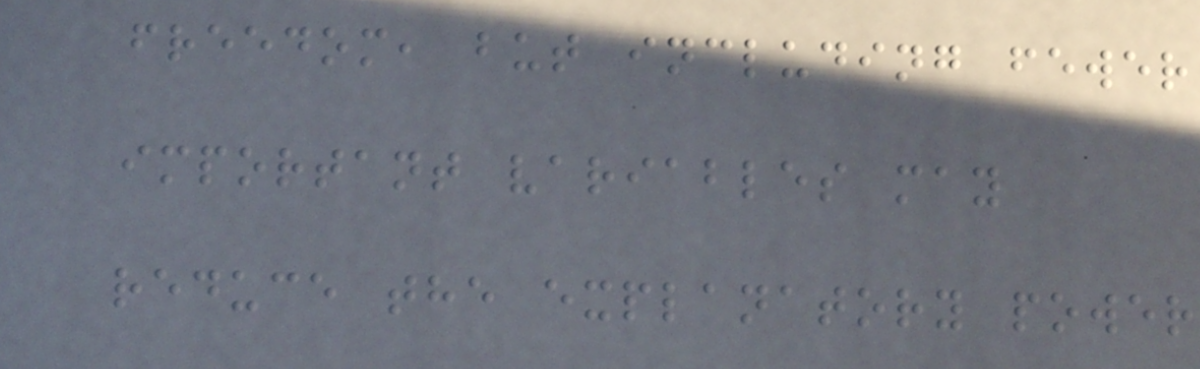freedom, but including fewer
important variables may
reduce the explanatory power
